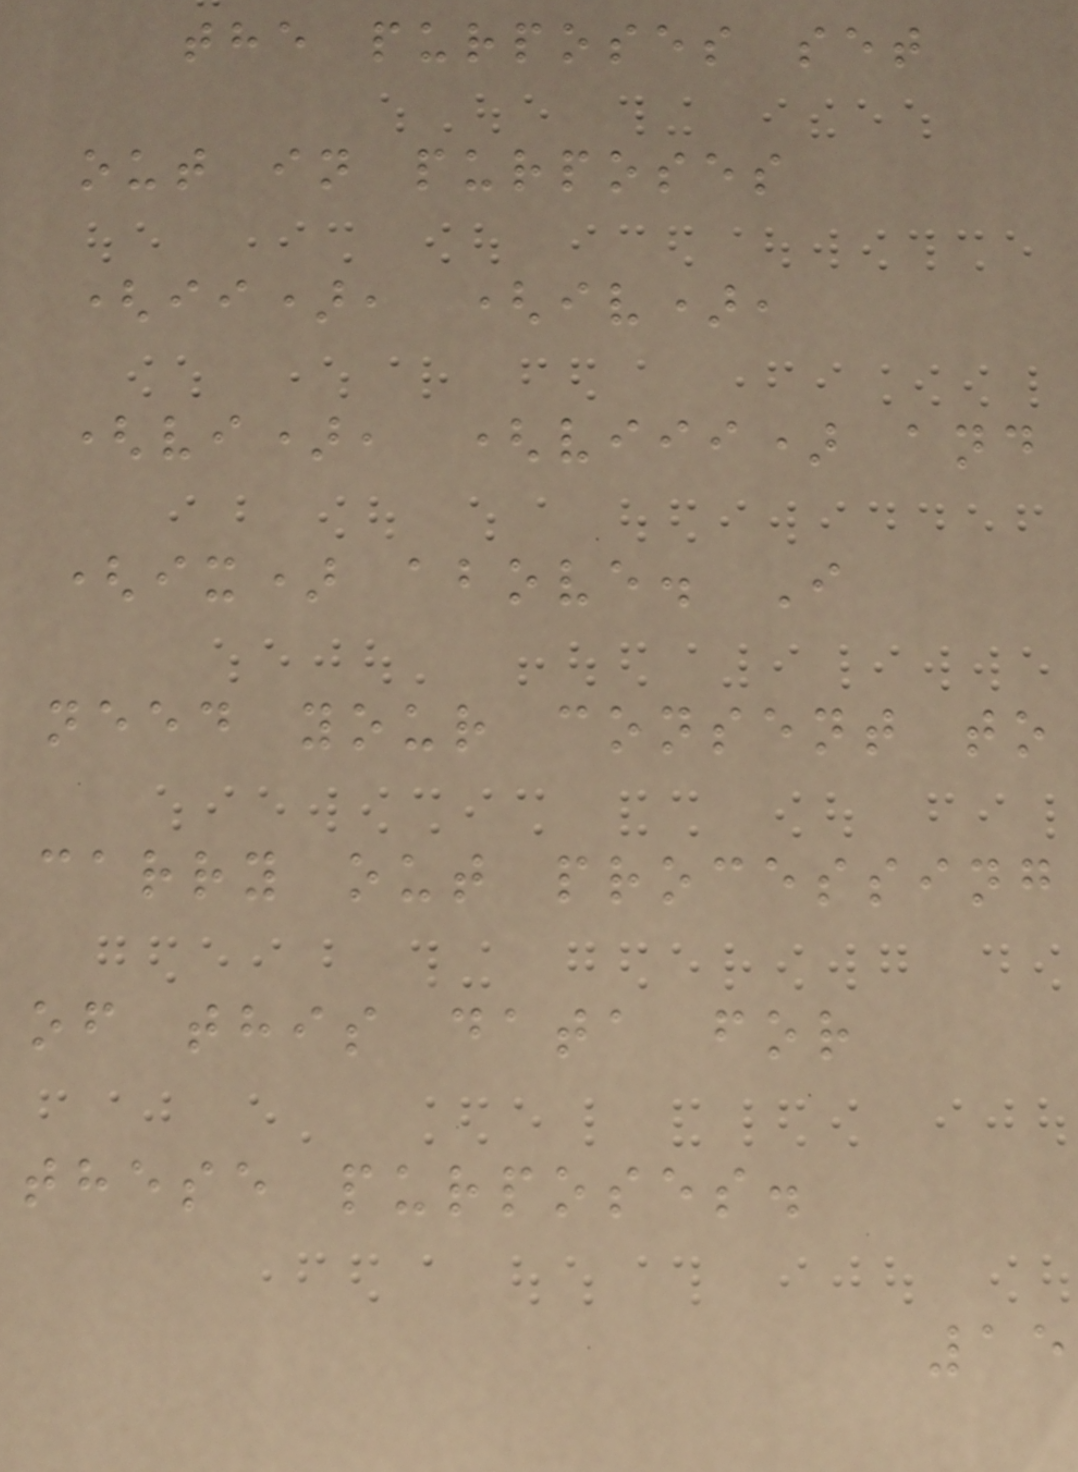the purposes set
out in purposes
(ii), (iv),
(vi), (viii) and
(ix) above. I
need your consent to
carry out processing
of this data for
these purposes.
15
